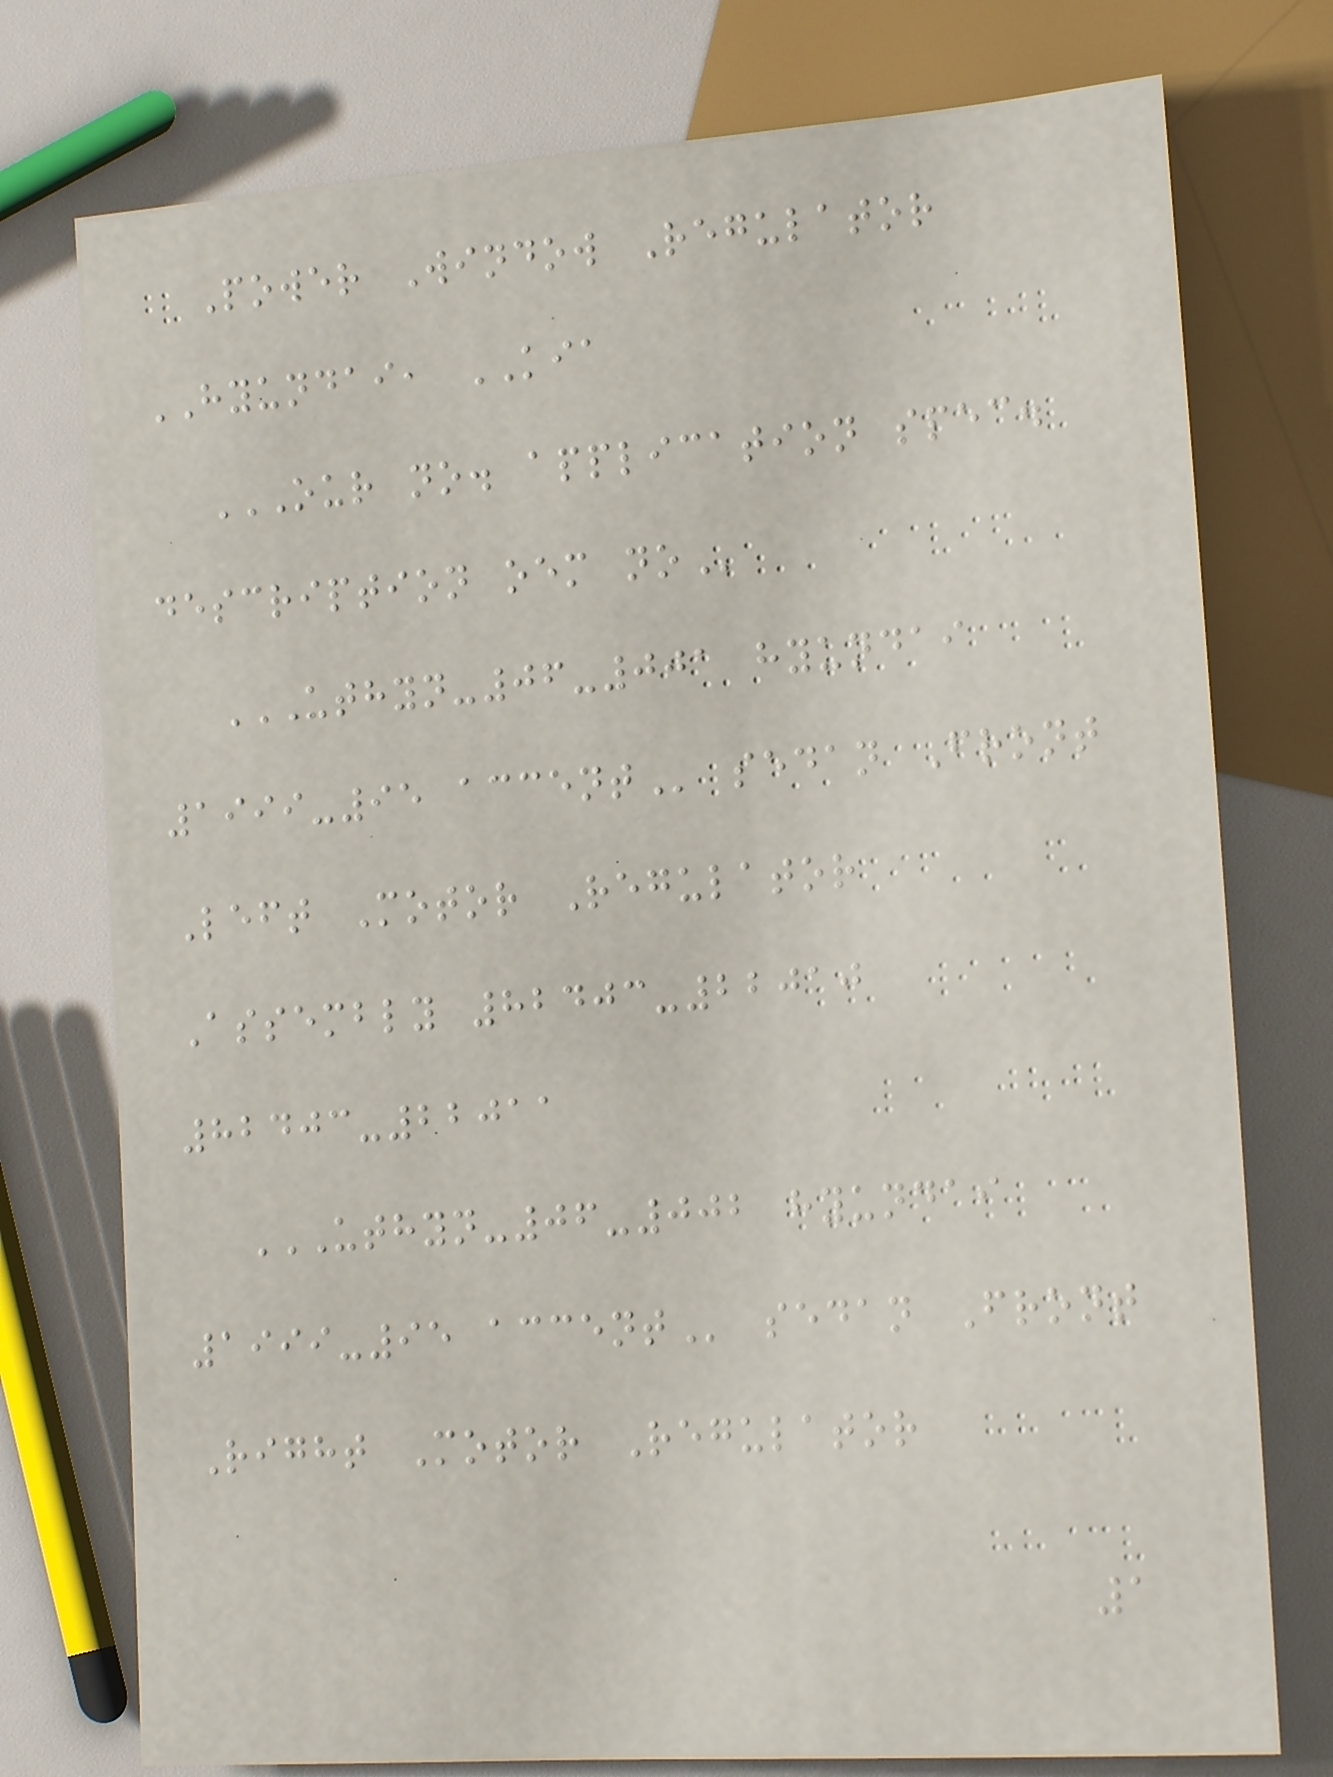Power Window Regulator
HYUNDAI, KIA
OUR NO. APPLICATION SPEC.
DESCRIPTION OEM NO
UTHYN-06-001 HYUNDAI
1999-95 ACCENT sedan Front
Left Motor Regulator
Assembly 82403-22010
82403-22011
UTHYN-06-002 HYUNDAI
1999-95 ACCENT sedan Front
Right Motor Regulator
1
